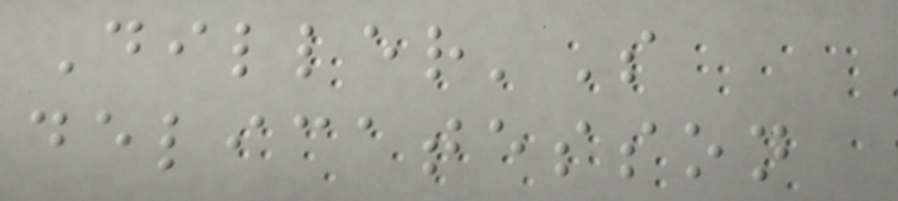Diller'S
delicatesson
